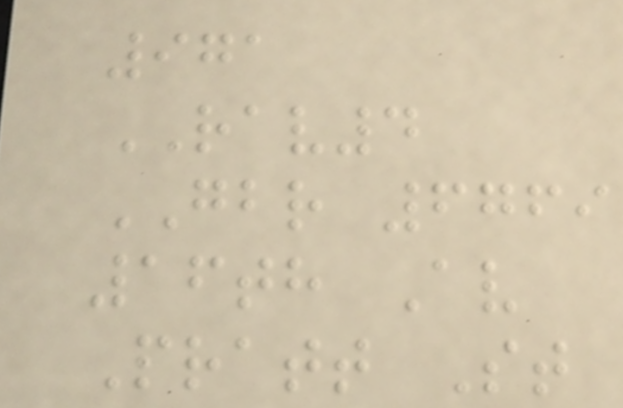971
RAV4
GBR 6769
16th Av
Pratt St
